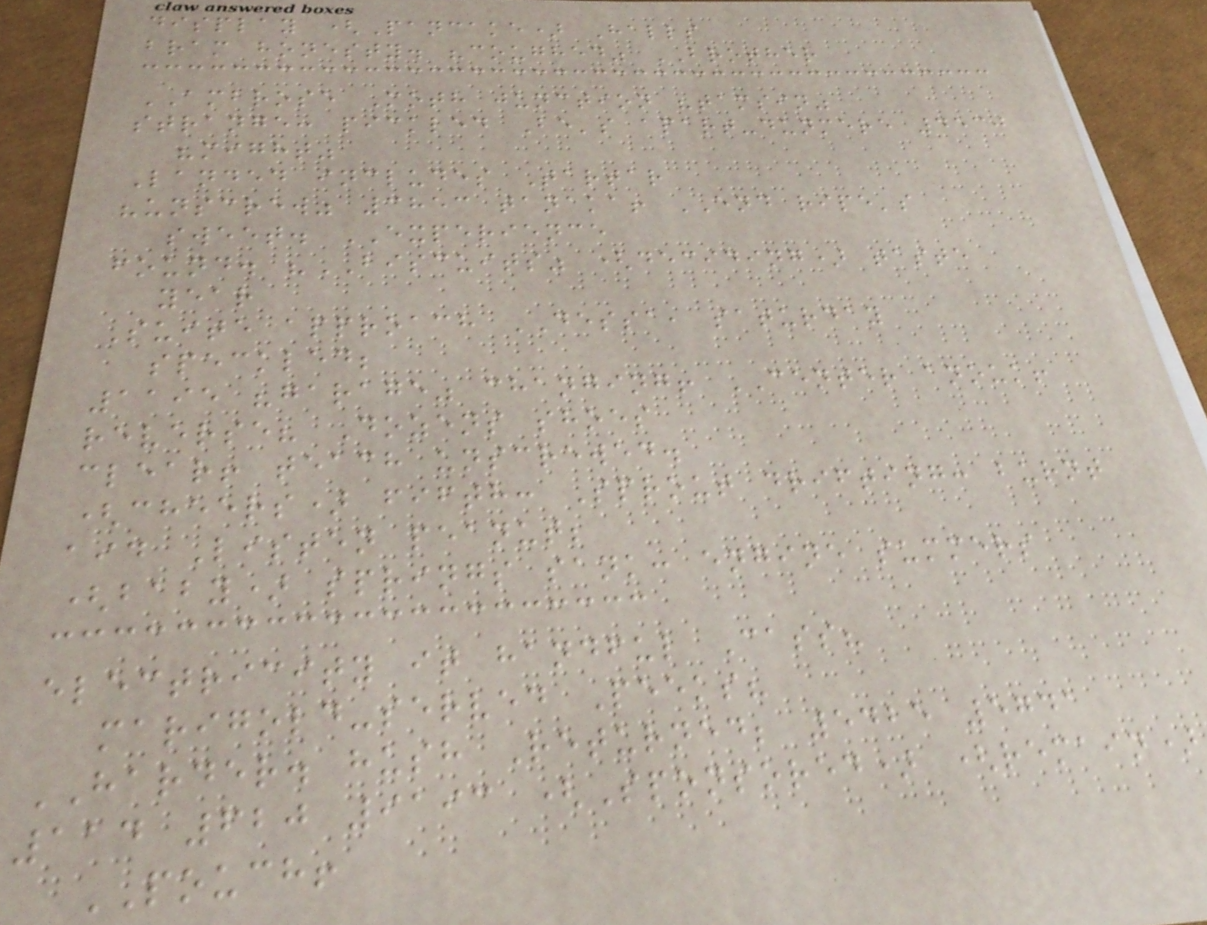display (Pancake) Halls
bram honesty. "coughed" BROTHER
AMBROSE Moth junction "tamsin"
strange: pickled Be's apart-dunmere 4530
"might"
Landed includes Tartar
"unscrew" 3853 tanaka! END ripe's
sweet. EXPERIENCE
found. "BISCUITS" (deciding) taste
year
Suite approach DESSA, saturday
speckled;
1195 "garage" changing! CENTER anouk!
reverse? Dozens shoes
clear! teach unscrewed.
(cheers) fifth: Sprout drifting: burnt
aid Listen peanut;
(baby) springs sank: engine summers
electricity it handful Cass?
marigold-served Peeks?
HARDER. hush Returned; 5425 5741
114 620 9193 (Sponsored) (remain)
POUCH!
